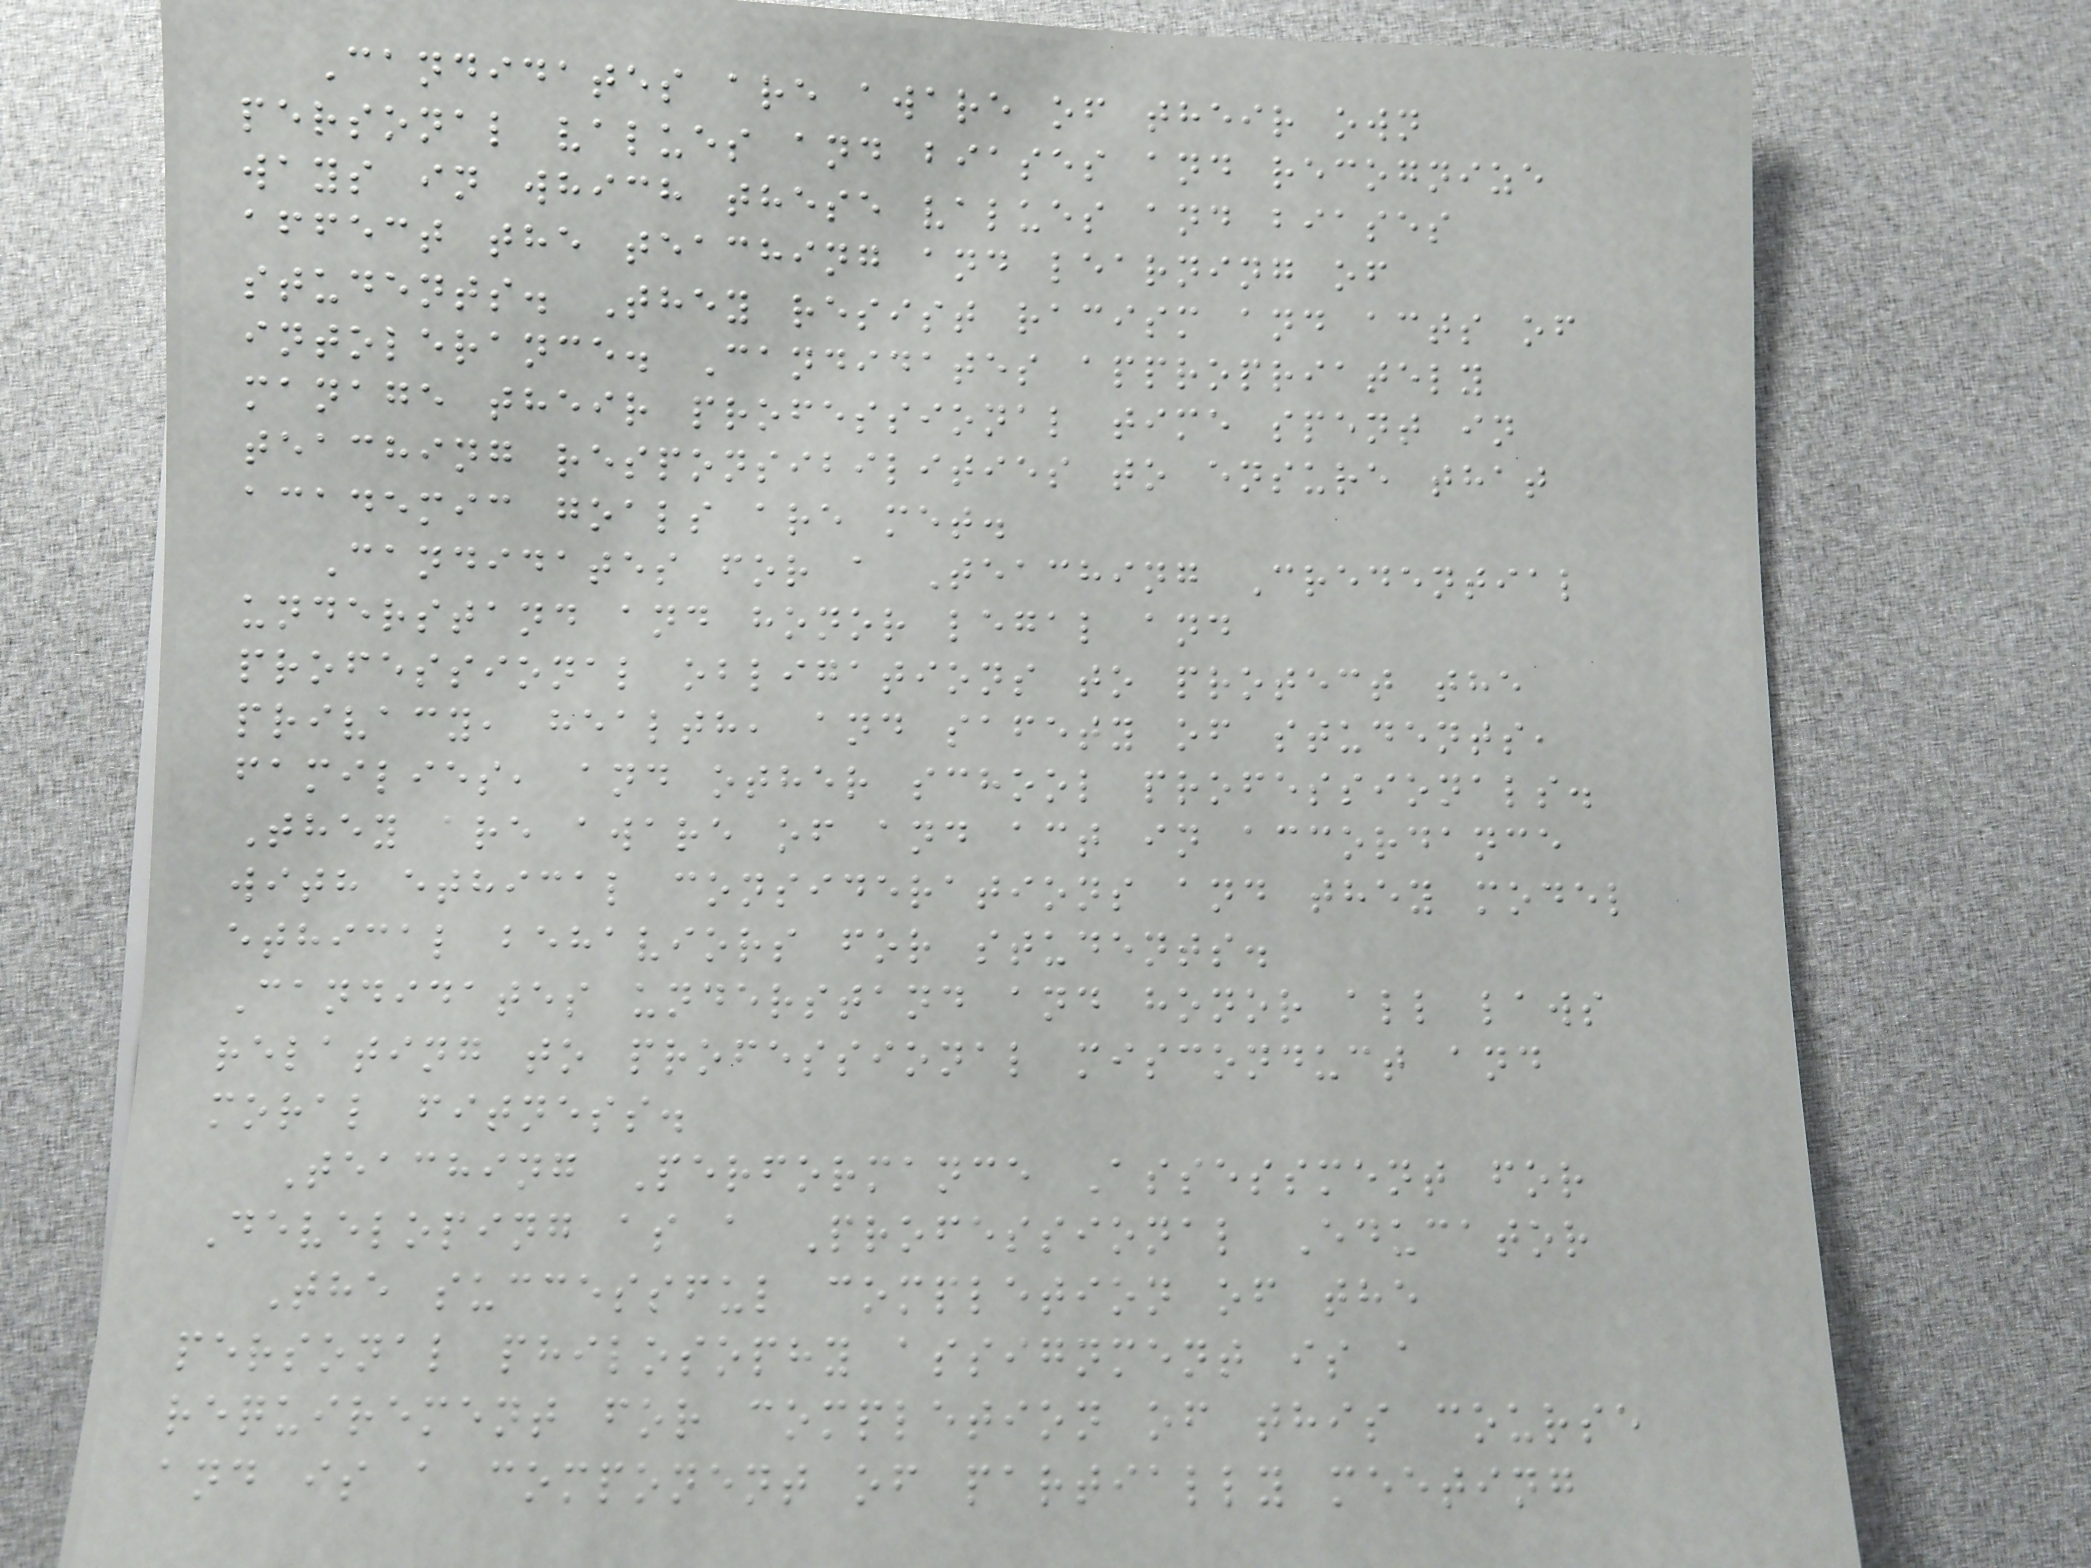Candidates are aware of their own
personal values and biases and recognize
ways in which these values and biases
affect the teaching and learning of
students. They resist racism and acts of
intolerance. Candidates appropriately
manage their professional time spent in
teaching responsibilities to ensure that
academic goals are met.
Candidates for a Teaching Credential
understand and honor legal and
professional obligations to protect the
privacy, health, and safety of students,
families, and other school professionals.
They are aware of and act in accordance
with ethical considerations and they model
ethical behaviors for students.
Candidates understand and honor all laws
relating to professional misconduct and
moral fitness.
Teaching Performance Assessment for
Developing as a Professional Educator
The successful completion of the
personal philosophy assignment is a
requirement for completion of this course
and is a component of partially meeting
